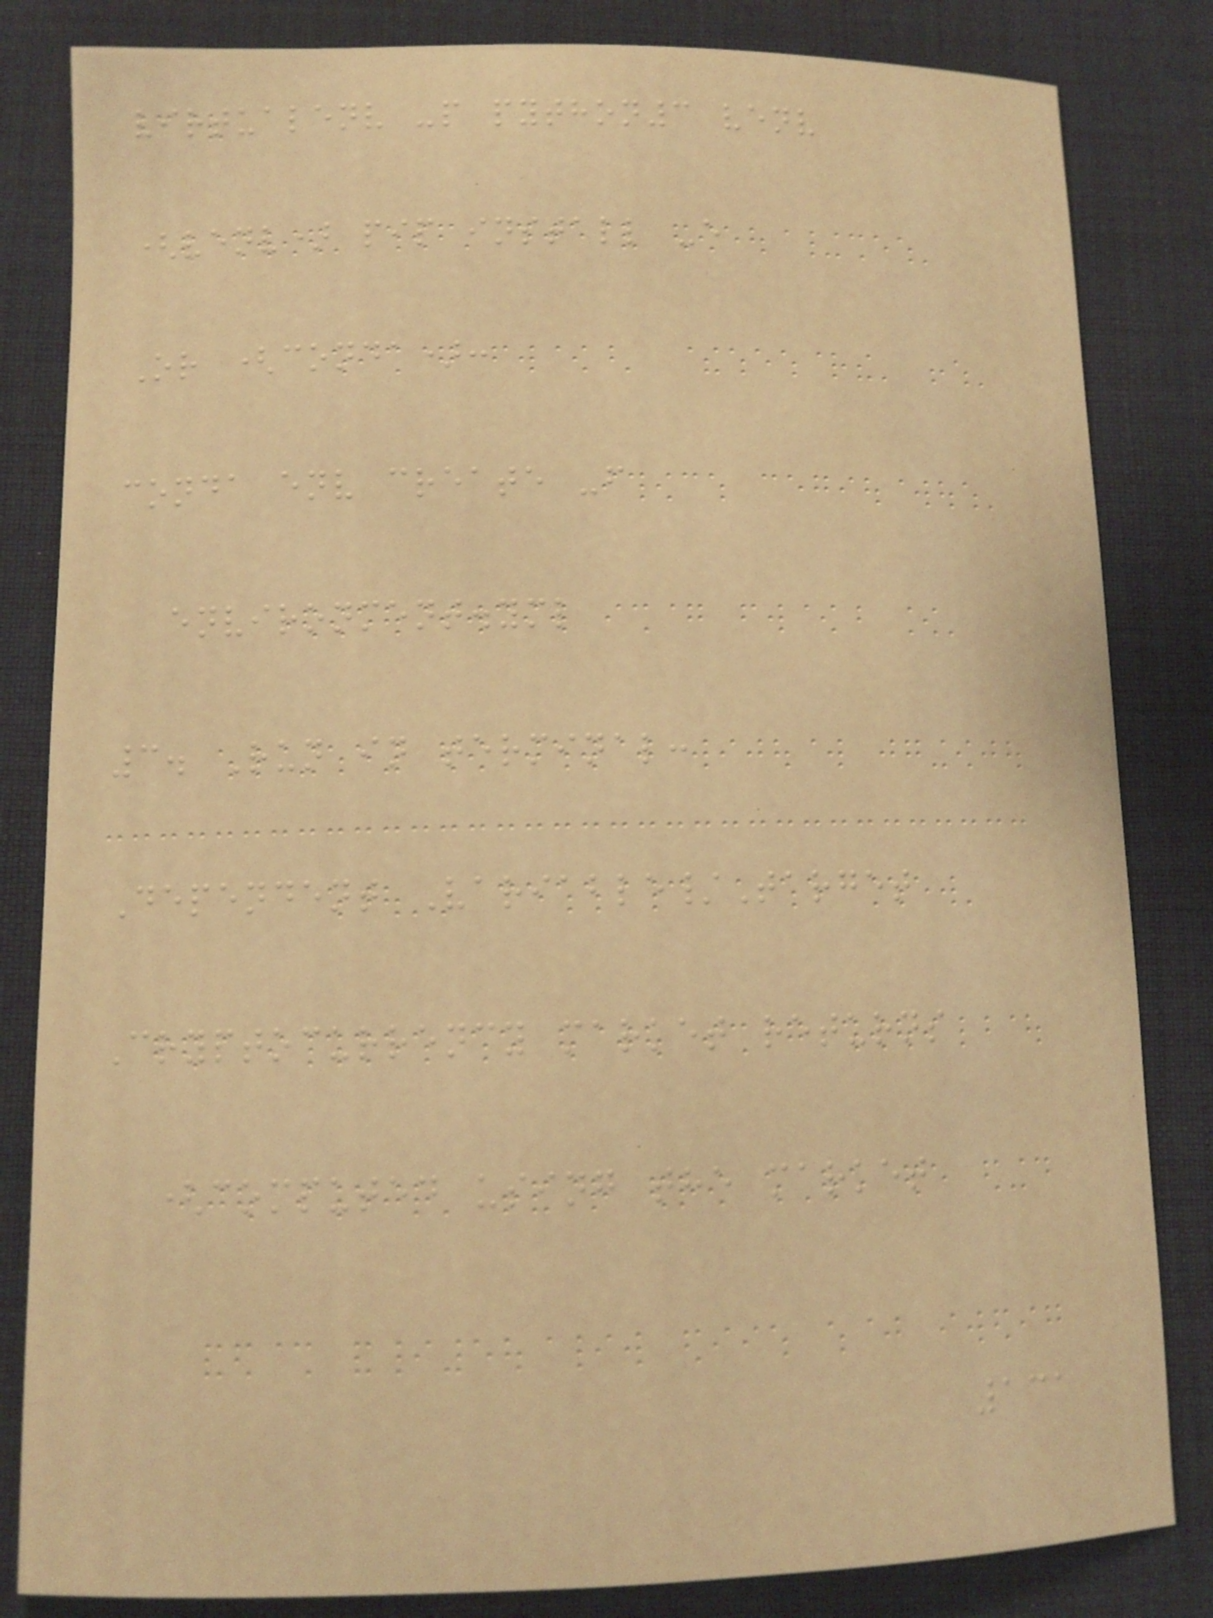virtualenv -p python3 venv
(venv) pip install -e
Or (conda):
conda env create -f
environment.yml
3. Run in terminal:
Dependent Variable/Target
Cryptocurrency market returns
(computed using the market
131
